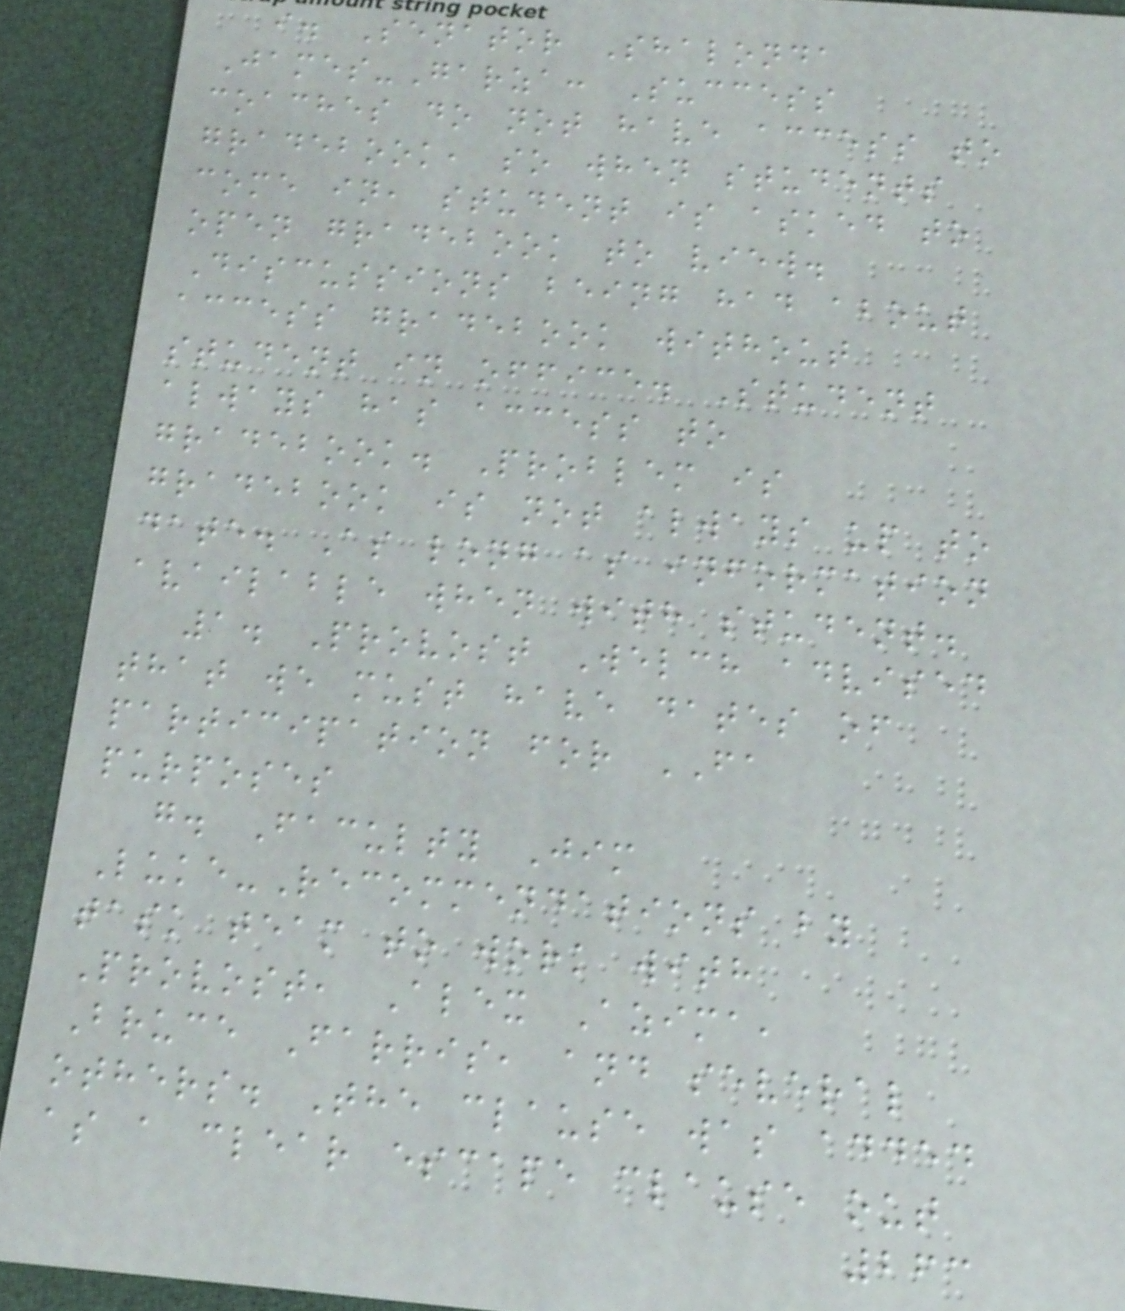i. Senator Shalonda
James-Garza: Success
coaches do not have access to
gradebook, so when students
come in, student is asked to
open gradebook to view.
Discussions being had about
access gradebook without
student in office. Student
always has access to
gradebook. Problem is
gradebook is not always up to
date. As long as information
available when with student.
1. Provost Welch advised
that we must have dates of
participation for FA
purposes
g. Faculty Jim
Luke-Recommendations by
task team to work with
Provost, Alex Azima,
Bruce Farris, and several
others. The clause was added
as a clear escape clause out
263
